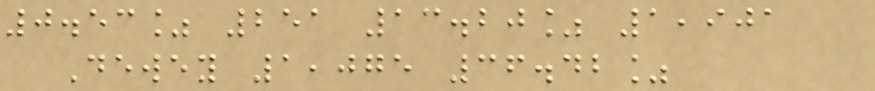0.53% 251 13.20% 1,901
Dewey 1,075 36.42%
